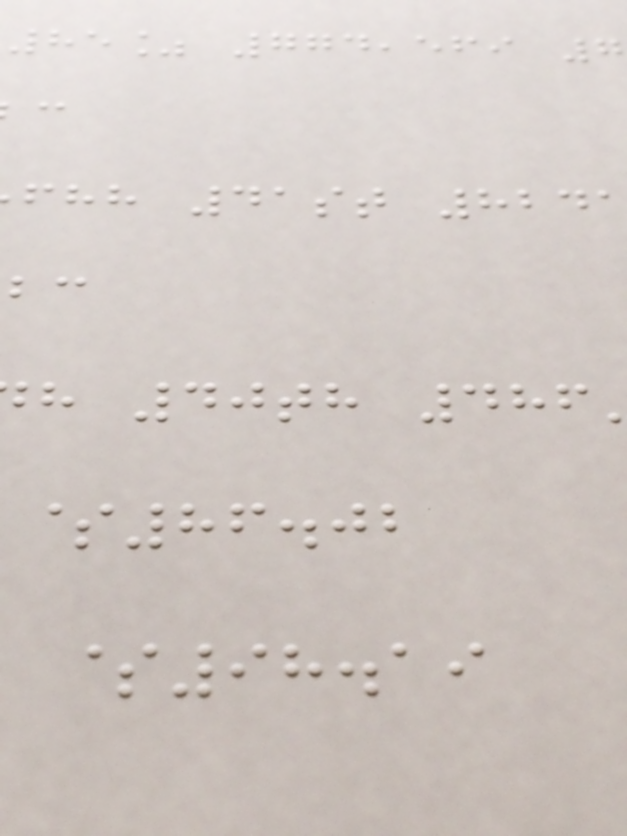85% 774,569 7
fhh 41st 824
h 40th 486
$86.02
$98.19
